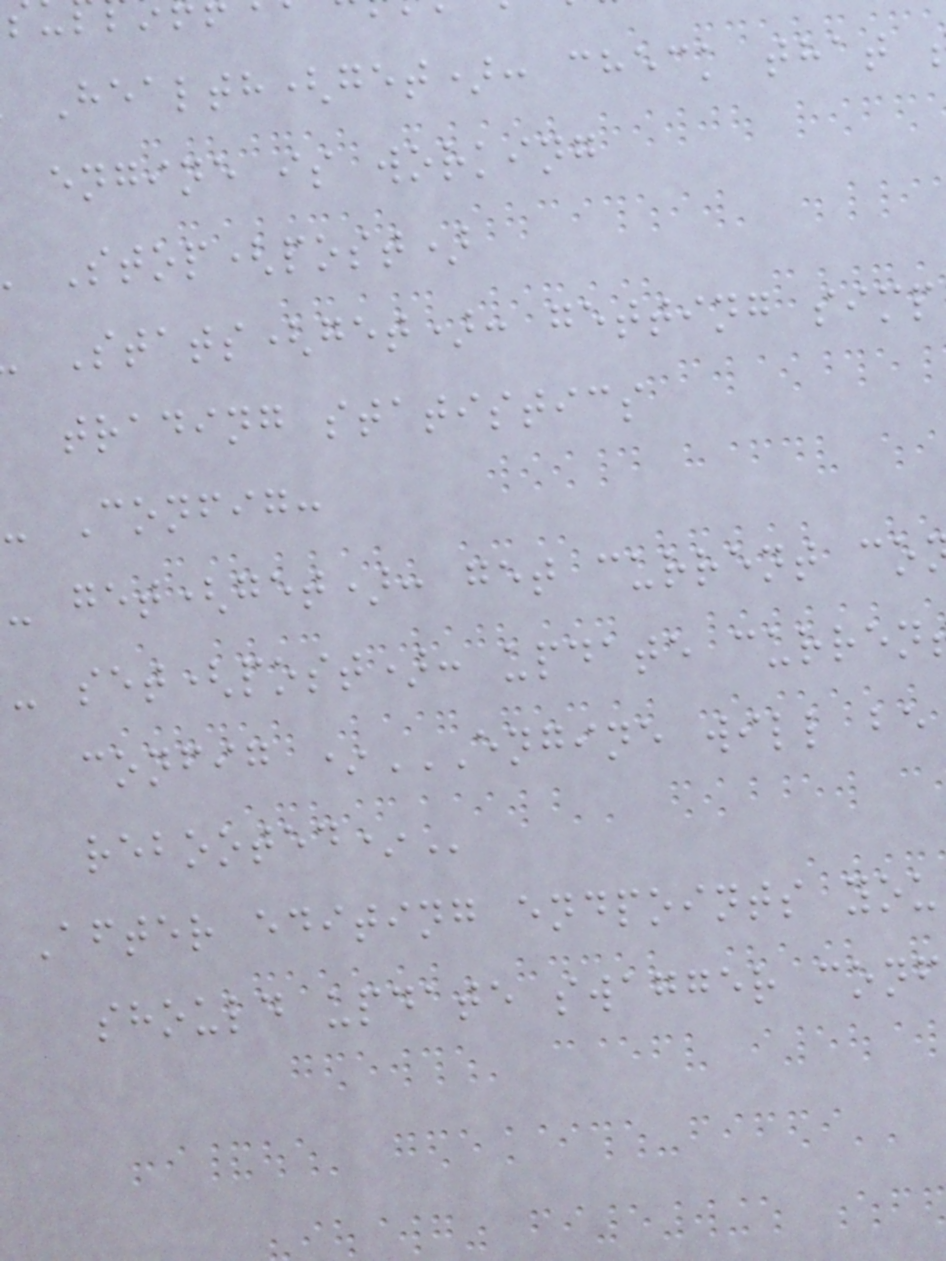Health(get): check that
engine is working
Stop(post)
Stats(get): getting simp
trading statistics
- Config:
- get(get): get current co
- set(post): update curren
config *ENGINE WILL BE
After editing endpoints you
should update swagger conf
